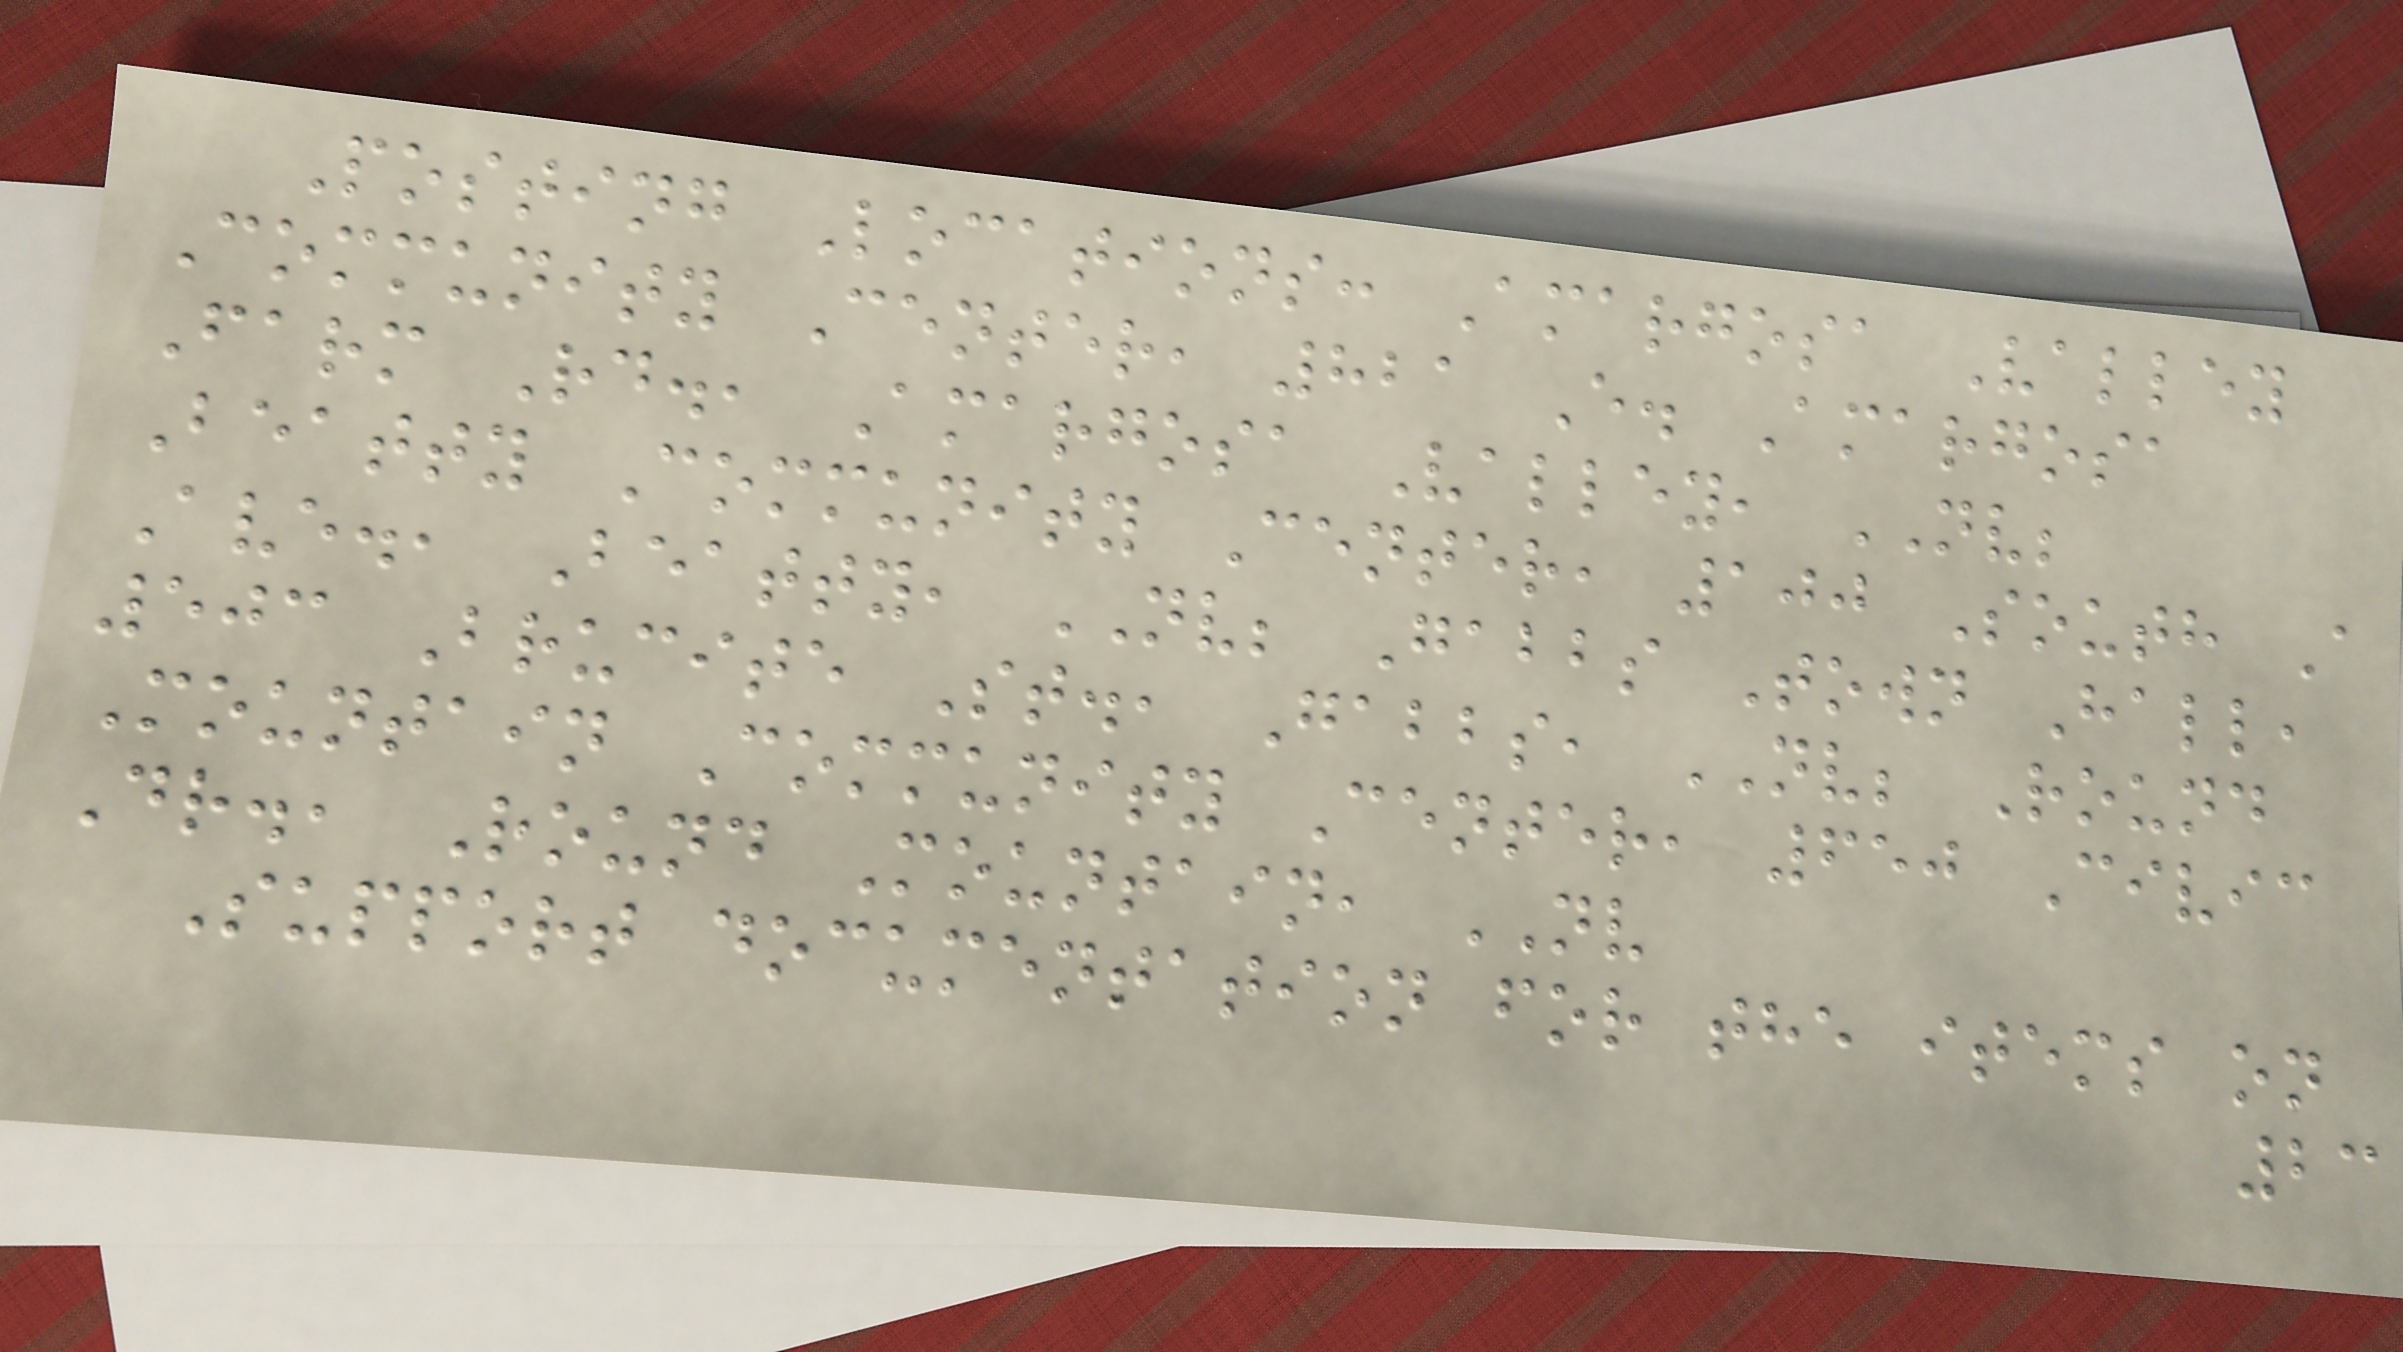Posting Locations: Amargosa Valley
Community Center, 821 E. Amargosa
Farm Rd., Amargosa Valley, NV;
Beatty Community Center, 100 South A
Ave., Beatty, NV; Gabbs Town Hall,
503 Brucite St., Gabbs, NV; Round
Mountain Community Center, 650 Civic
Dr., Round Mountain, NV
Support documentation for the items on
23
